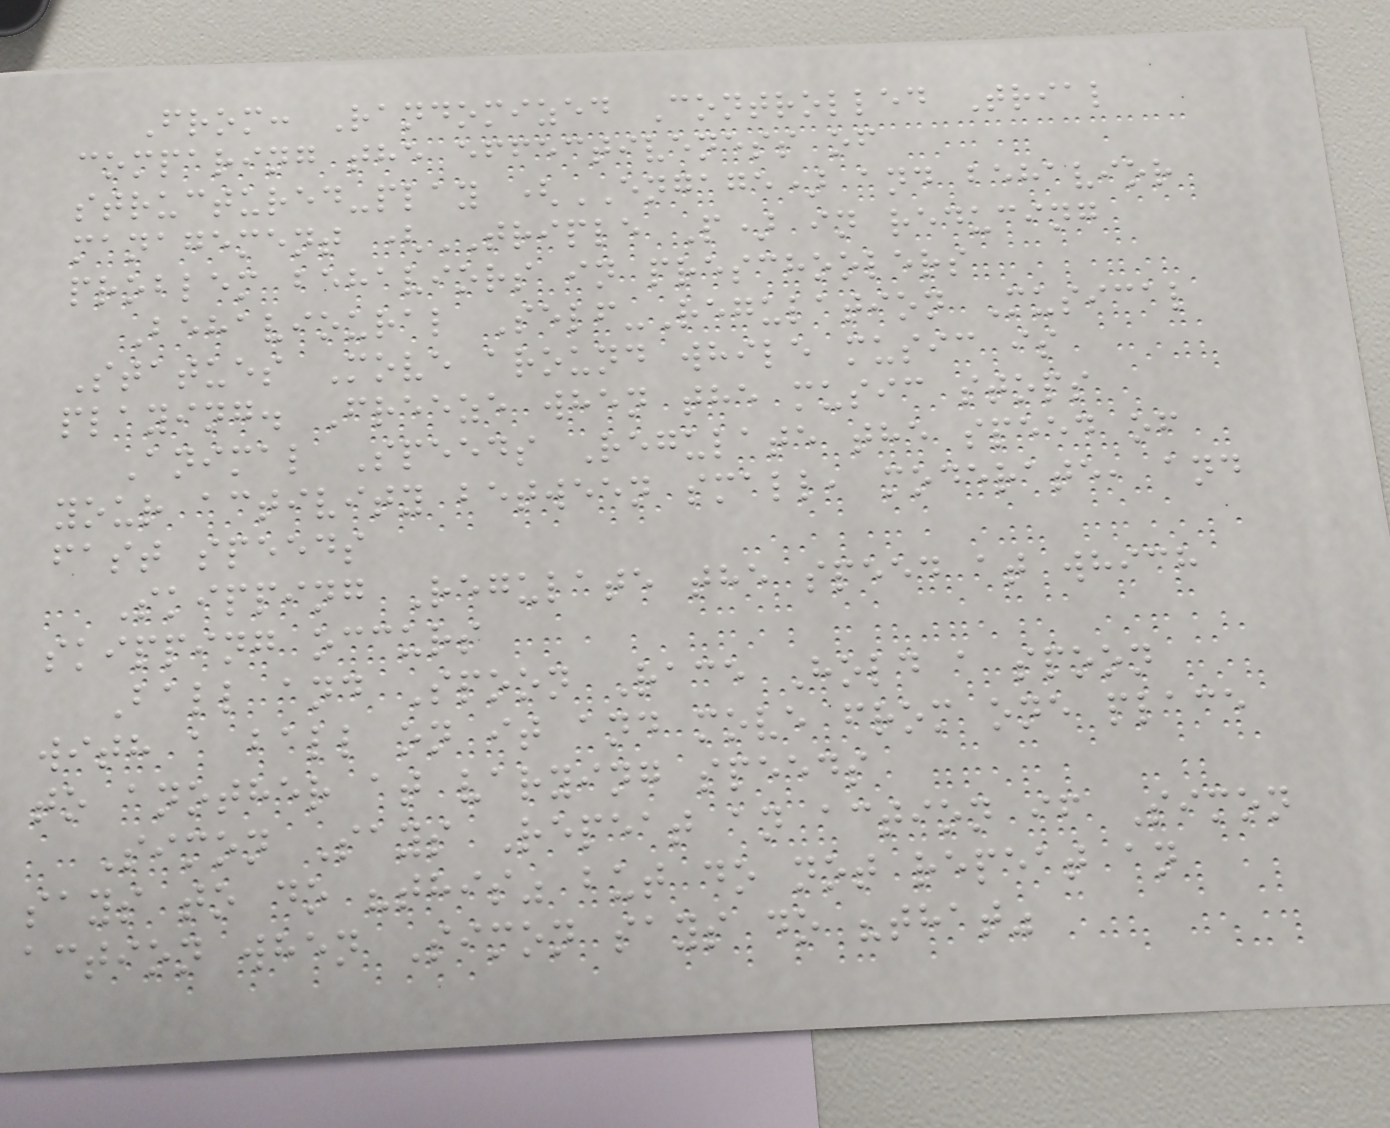From: Randomized Controlled Trial
comparing the effectiveness of
structured-play (ENGAGE) and behavior
management (TRIPLE P) in reducing
problem behaviors in preschoolers
Behavioural Self-Regulation Musical
Statues Move around while music is
playing. Freeze when the music stops
Animal Speeds Regulate the speed of
your activity between small, moderate, and
fast speeds
Skipping Regulate the speed at which
skipping occurs
Ball and Spoon Race Hold a spoon
with a ball on it and move from one place
to another at varying speeds
Simon Says Repeat an action if Simon
says to do "this" but do not repeat an
action when Simon says do "that"
